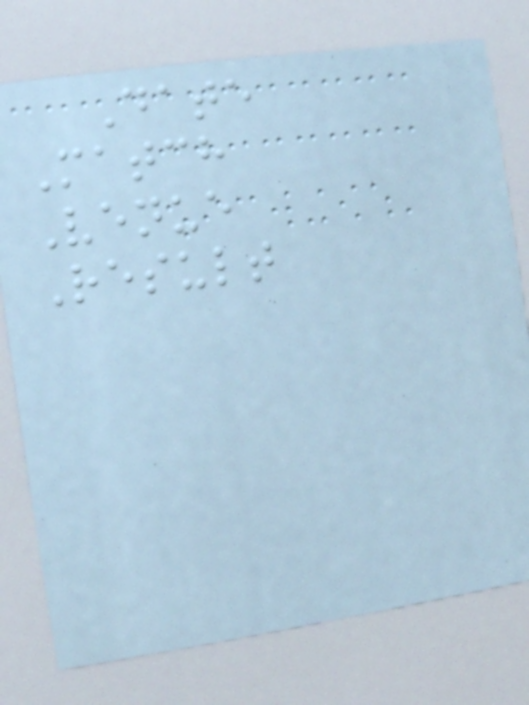Date
Match
Venue
Result
